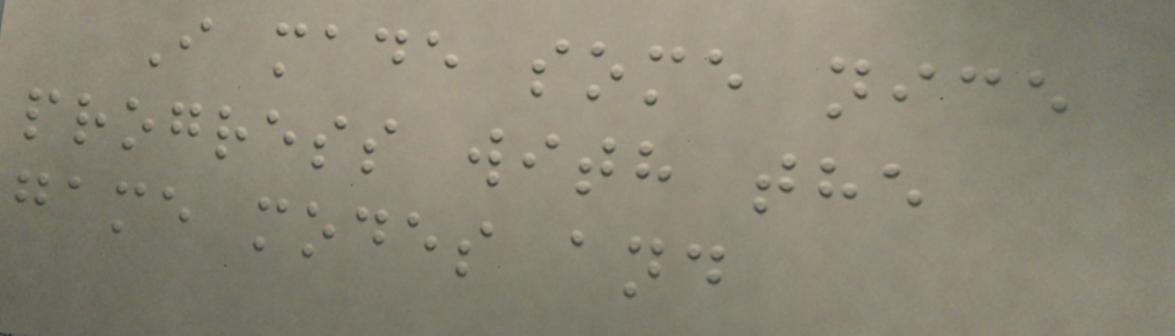I made some nice
progress with the
game modes and
